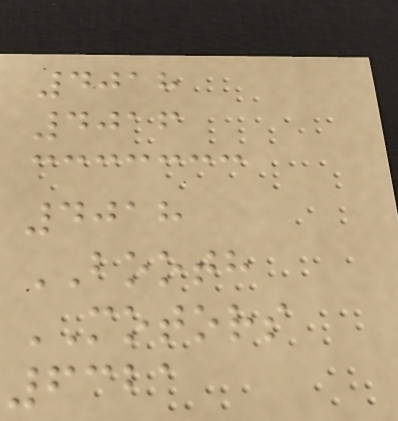4018
4016
4018
BOOTH
MOTORS
6321
